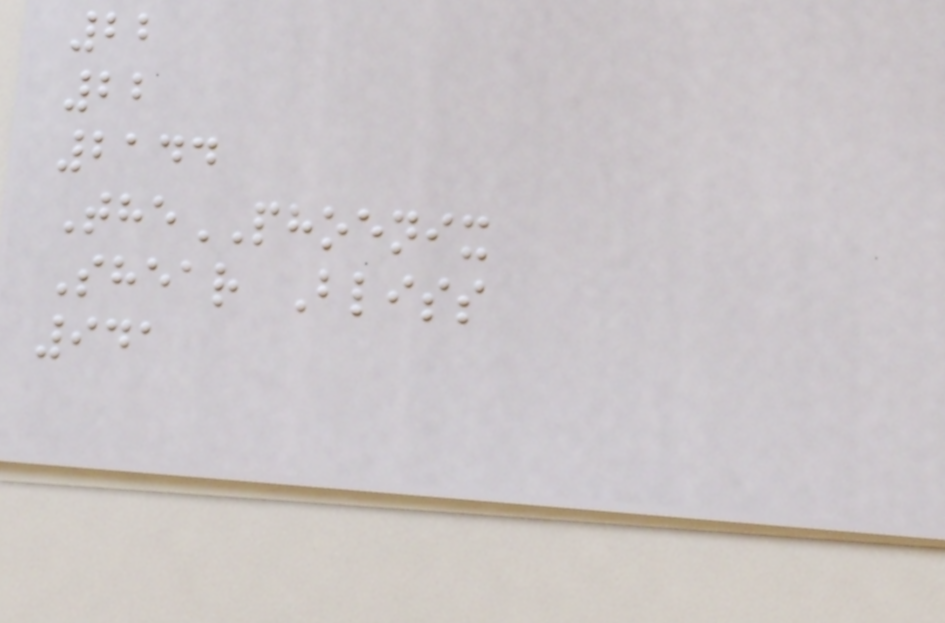22
22
2144
ThePHOENIX
Shear Bliss
941
